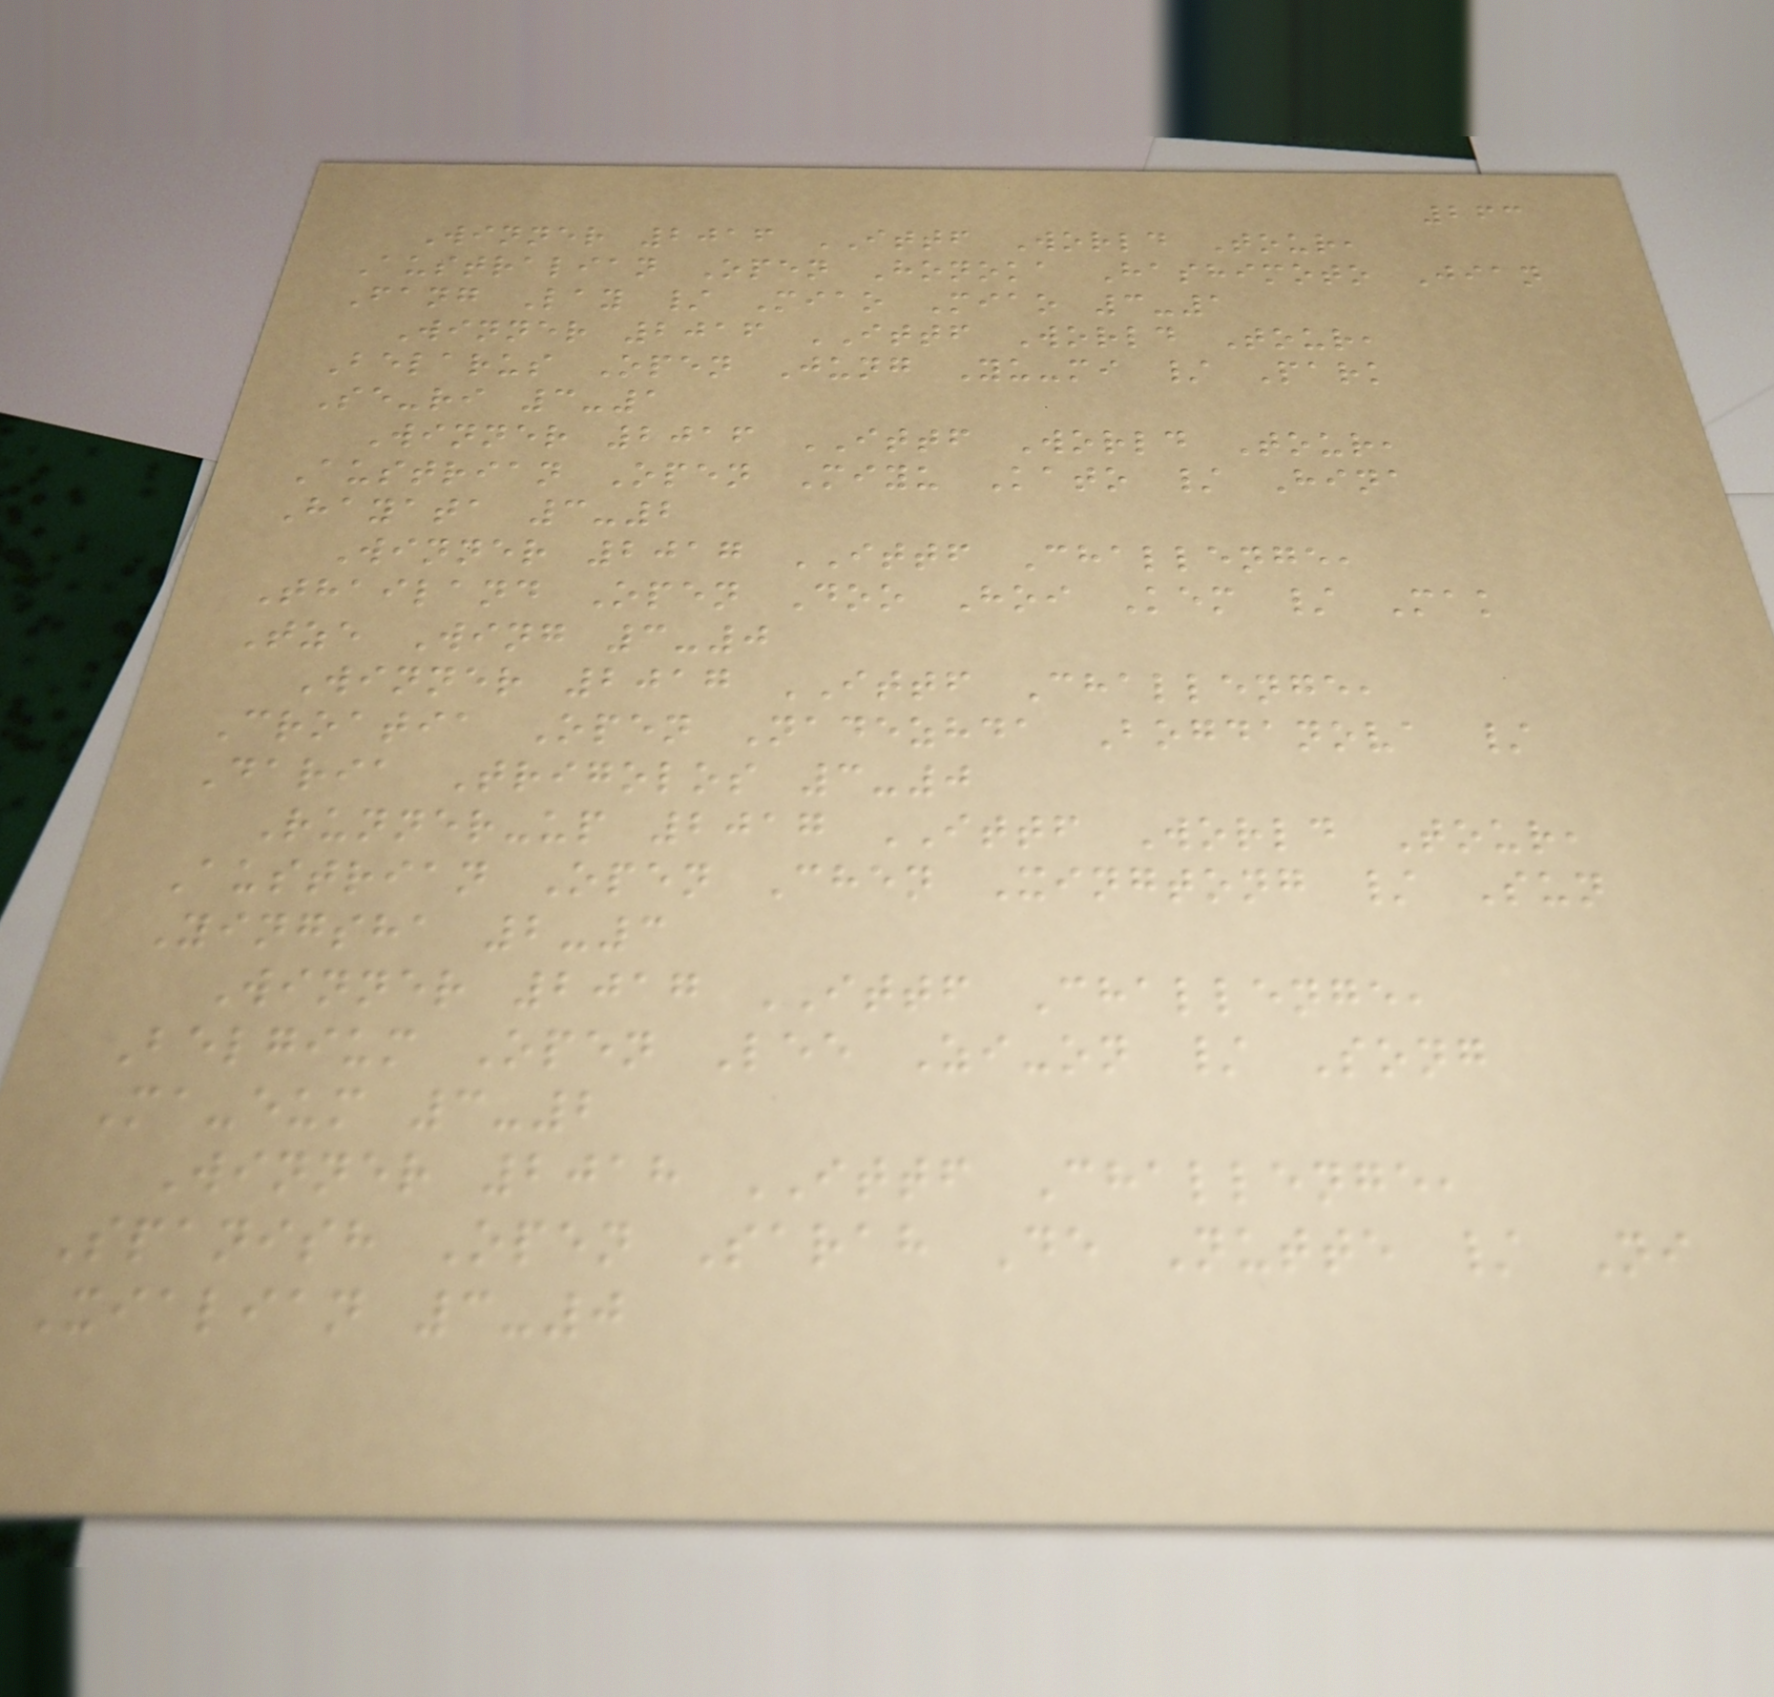263
Winner 2016 ITTF World Tour,
Australian Open Honoka Hashimoto Jian
Fang Lay / Miao Miao 3-1
Winner 2016 ITTF World Tour,
Belarus Open Jung Yu-mi / Park
Se-ri 3-1
Winner 2016 ITTF World Tour,
Austrian Open Miyu Kato / Hina
Hayata 3-2
Winner 2017 ITTF Challenge,
Thailand Open Doo Hoi Kem / Mak
Tze Wing 3-0
Winner 2017 ITTF Challenge,
Croatia Open Nadezhda Bogdanova /
Daria Trigolos 3-0
Runner-up 2017 ITTF World Tour,
Austrian Open Chen Xingtong / Sun
Yingsha 2-3
Winner 2017 ITTF Challenge,
Belgium Open Lee Zi-on / Song
Ma-eum 3-2
Winner 2018 ITTF Challenge,
Spanish Open Sarah De Nutte / Ni
Xialian 3-0
